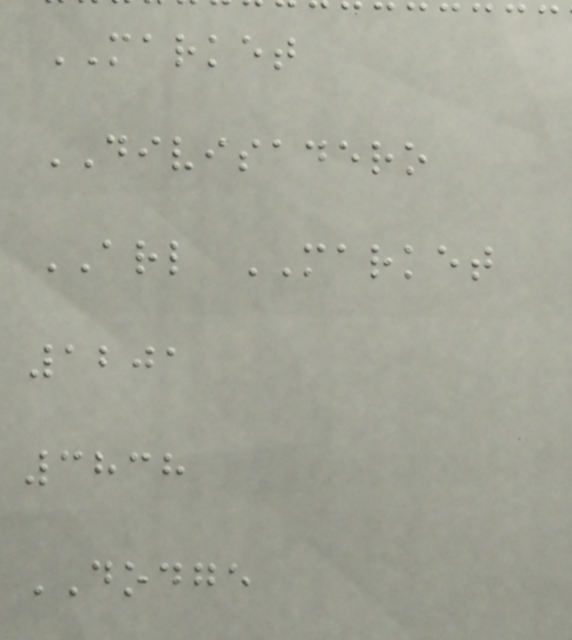MARKET
DIVISADERO
ARL MARKET
1201
3838
DODGE
